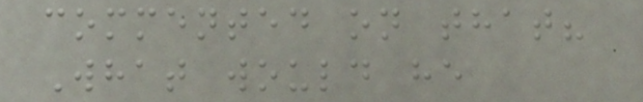commented on that?
What would he
